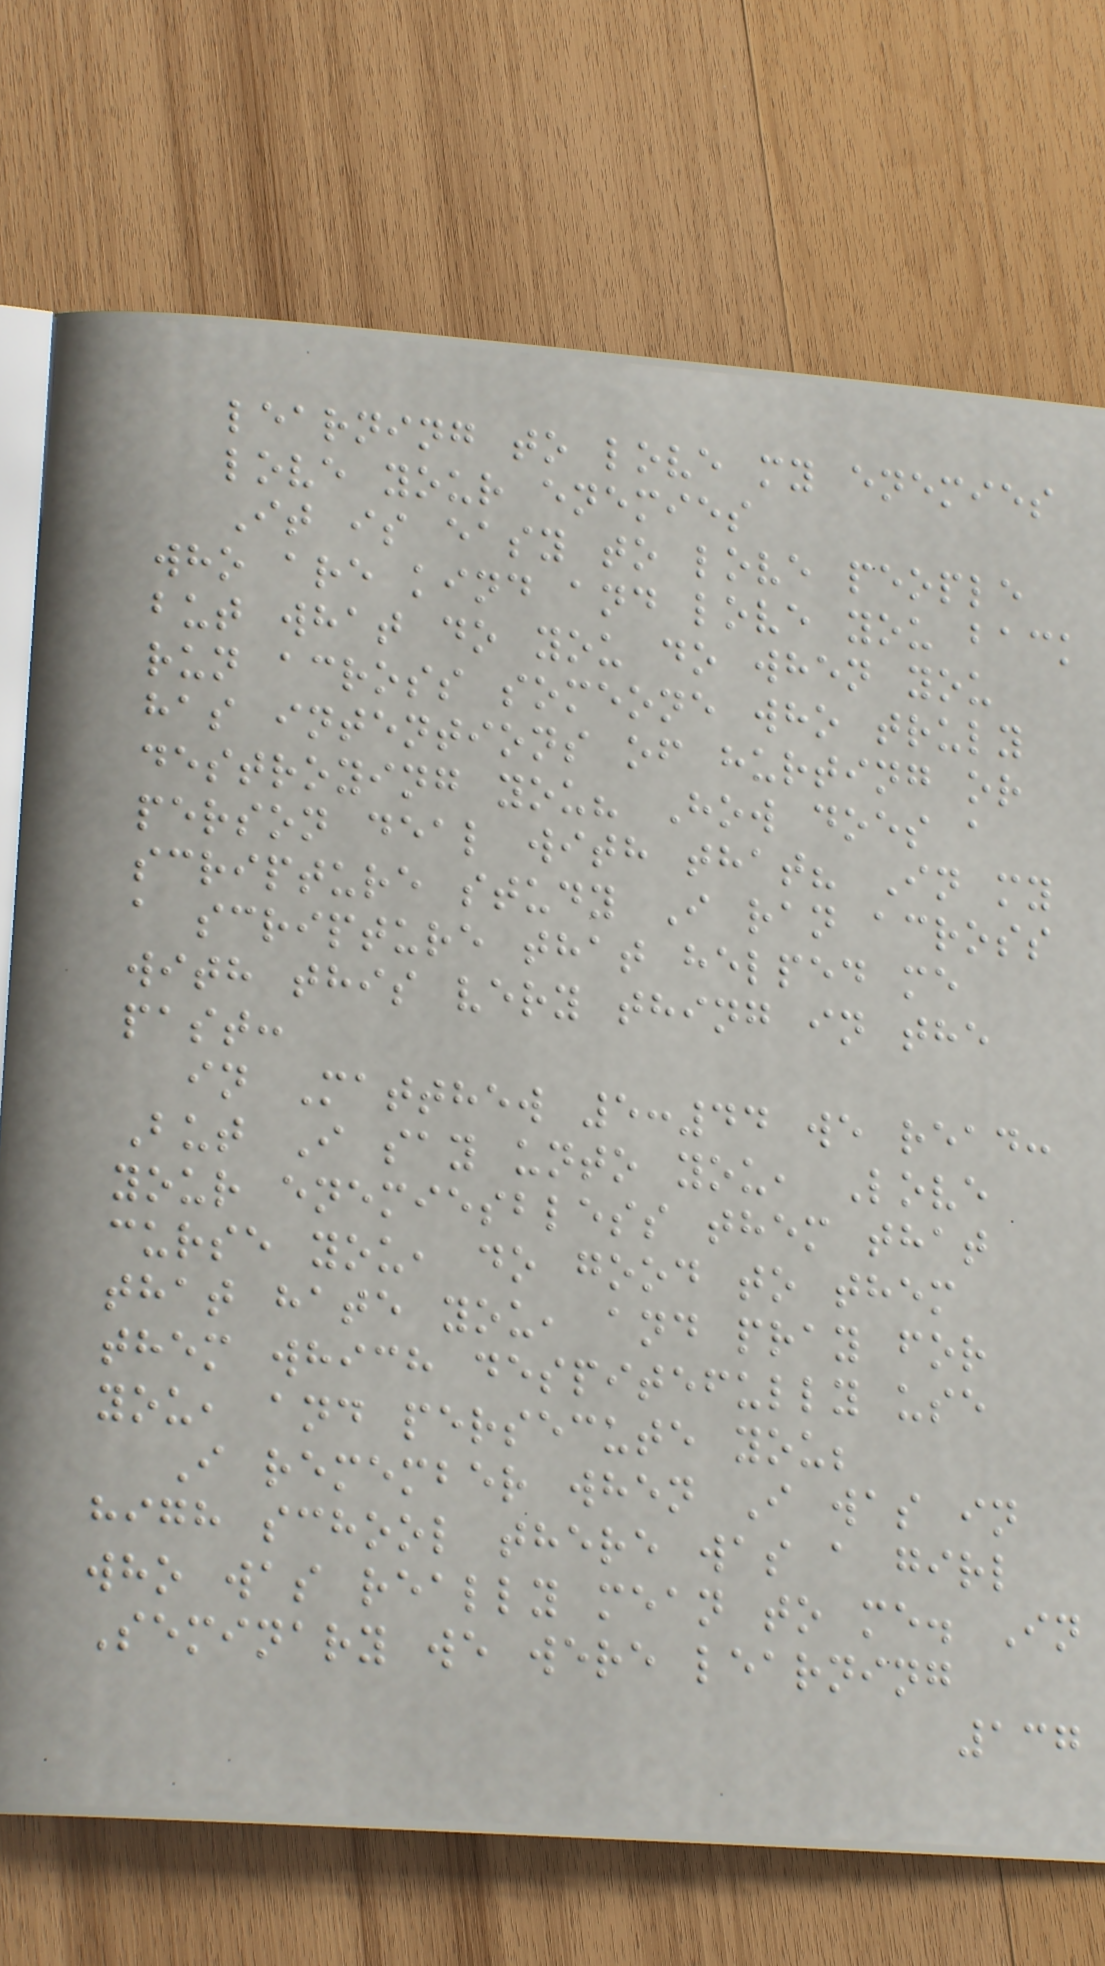learning to love my enemies
love your enemies
It is easy to love people
who are kind and love you back
but what do you do when you
run across someone who truly
has intentions of hurting or
destroying you? How does a
person deal with that? In my
scripture study I ran across
a scripture that helped me
with this very thing in the
past:
in Matthew 5:44 we read:
But I say unto you, Love
your enemiesbless them that
curse you, do good to them
that hate you, and pray for
them which despitefully use
you, and persecute you;
I remember when I was in
high school there was a girl
who was really mean to me. In
Seminary we were learning
137
